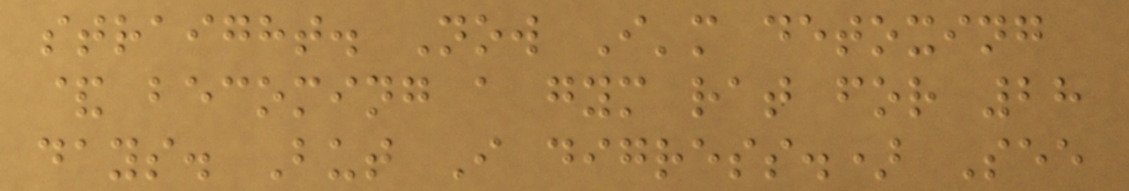straight. Now I'm detoxing
& becoming a gym rat for 28
days. But I digress.) See
